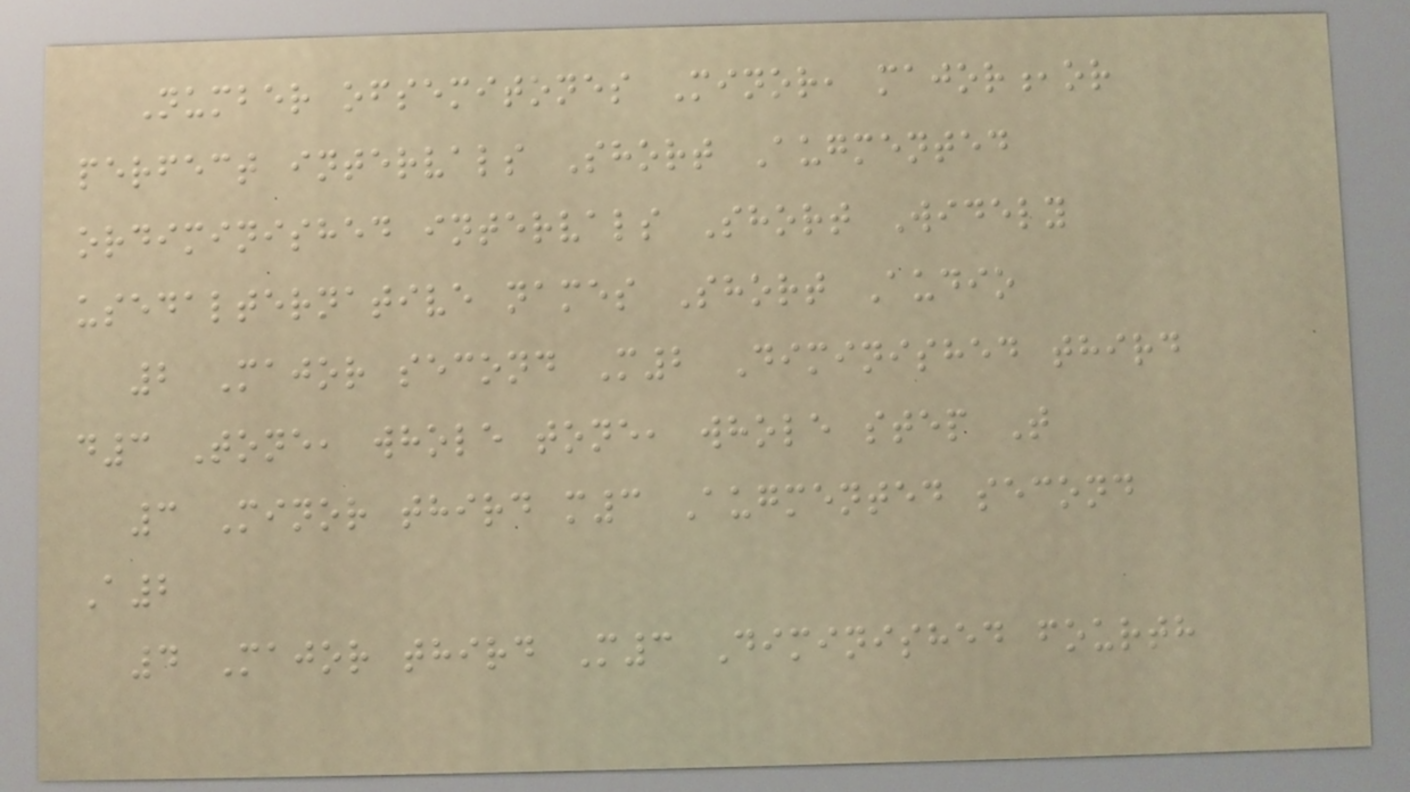Number ofsemitones Minor, major,or
perfect intervals Short Augmented
ordiminished intervals Short Widely
usedalternative names Short Audio
2 Major second M2 Diminished third
d3 Tone, whole tone, whole step T
3 Minor third m3 Augmented second
A2
4 Major third M3 Diminished fourth
